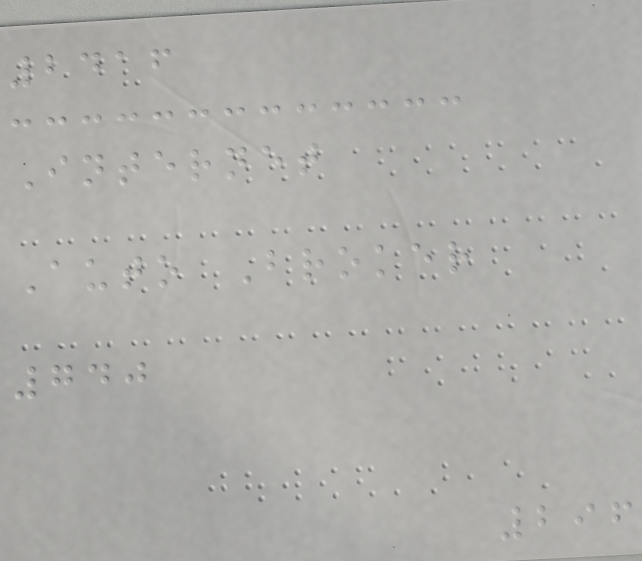2416
Internet
Auto Broker
740
296
